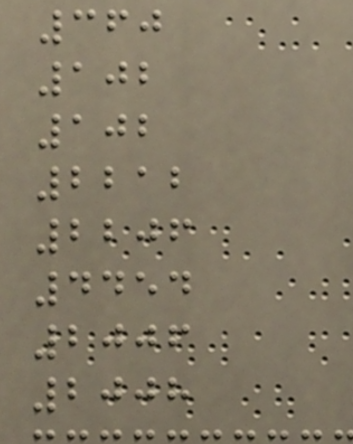360
102
102
2212
2206
4454
2006
2008
